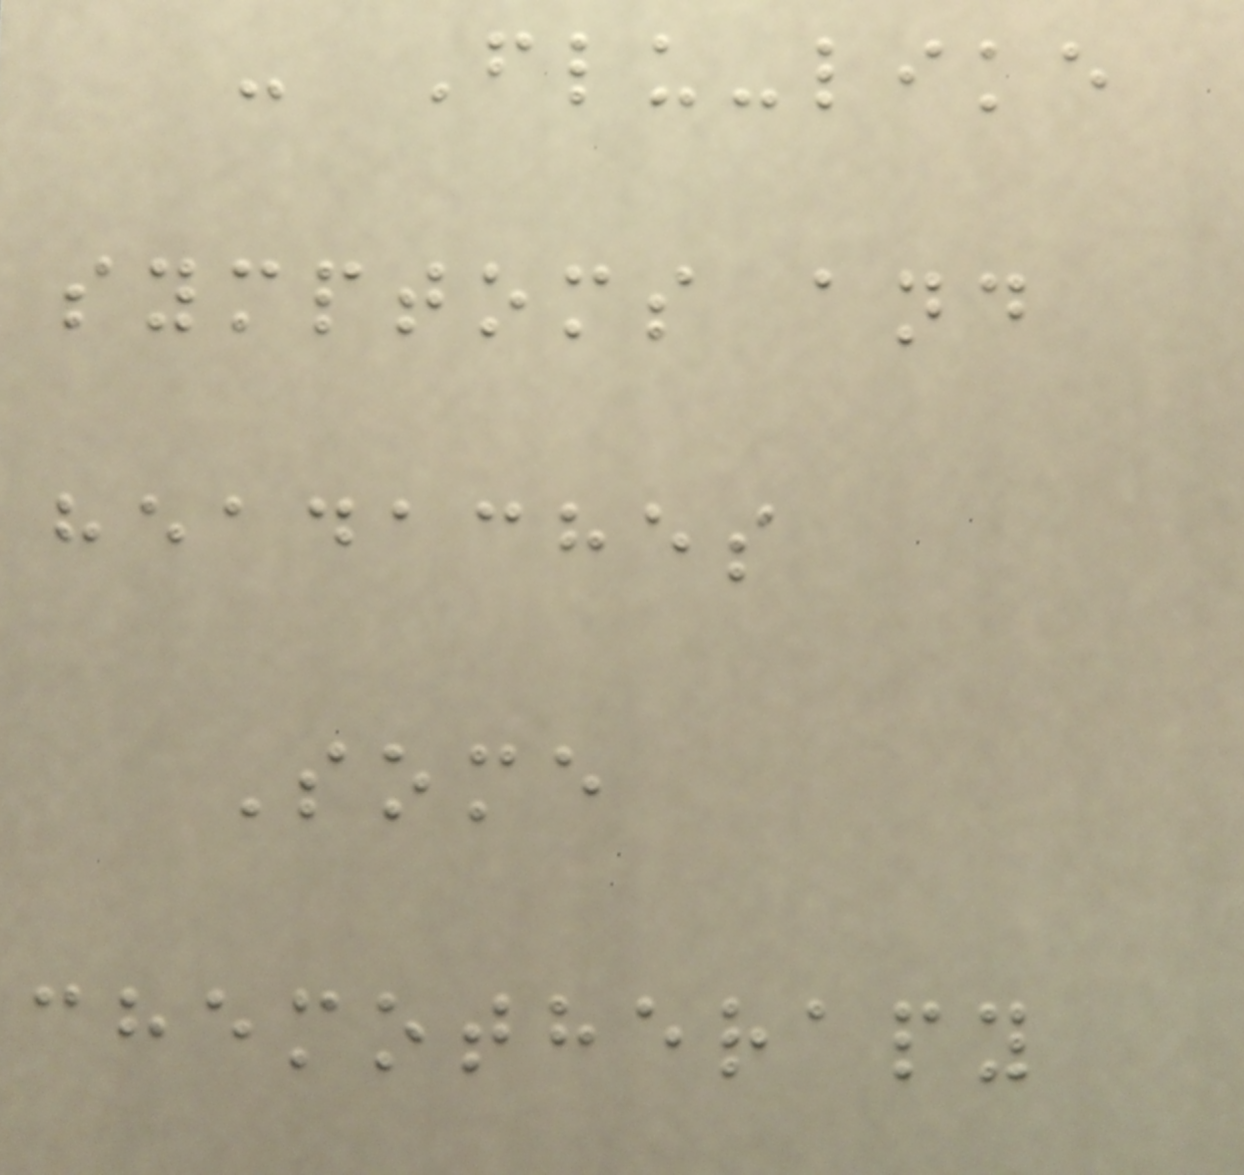- Flu-like
symptoms and
headaches
Some
chemotherapy
